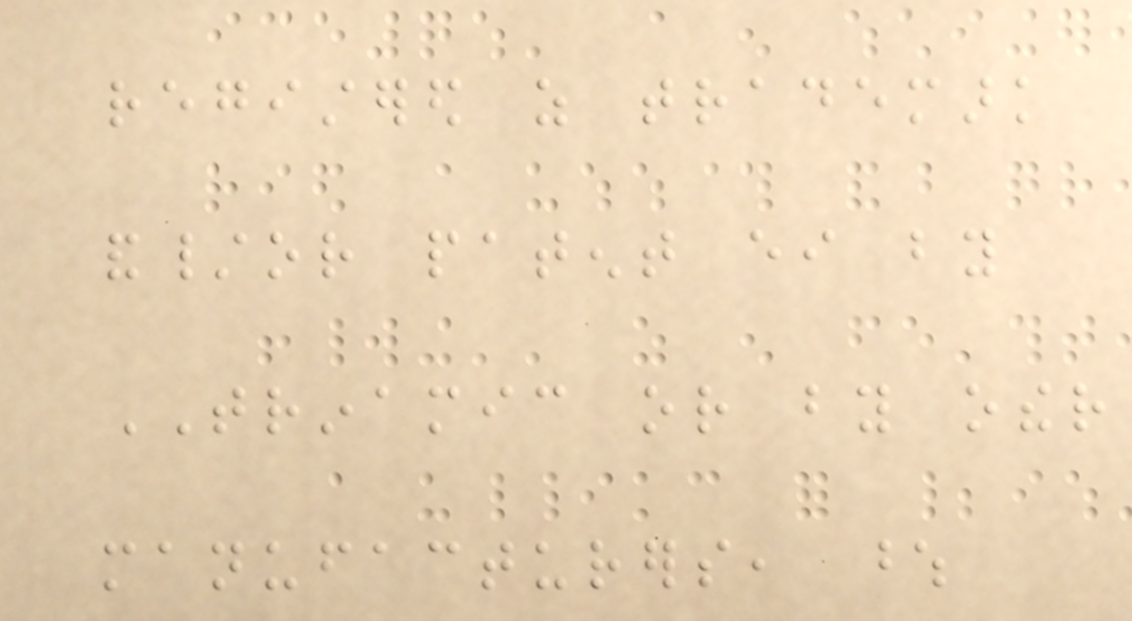registered as trademark
and/or patent either by
TRINAMIC or by other
manufacturers, whose
